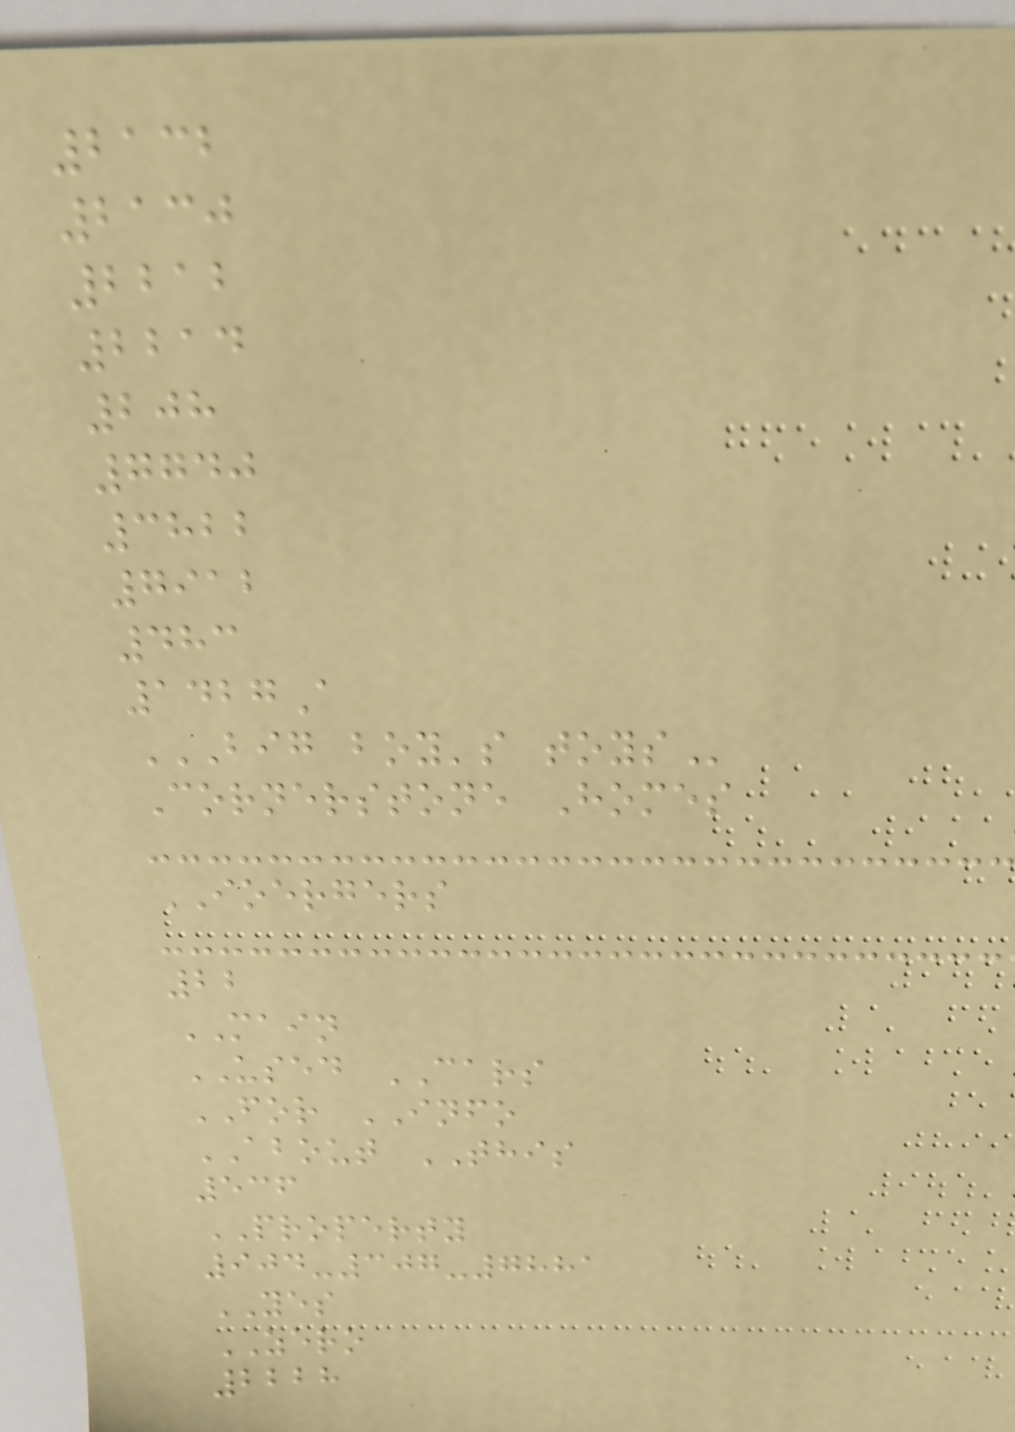2132
2130
2212
2214
208
7740
3822
7912
483
1427A
BIG BOY'S TOYS
Cornerstone Homes
IOERGERS
22
MAIN
USED CARS
FOR INFO
ABOUT THIS
536
PROPERTY
904-307-7881
YES
ZERO
2228
